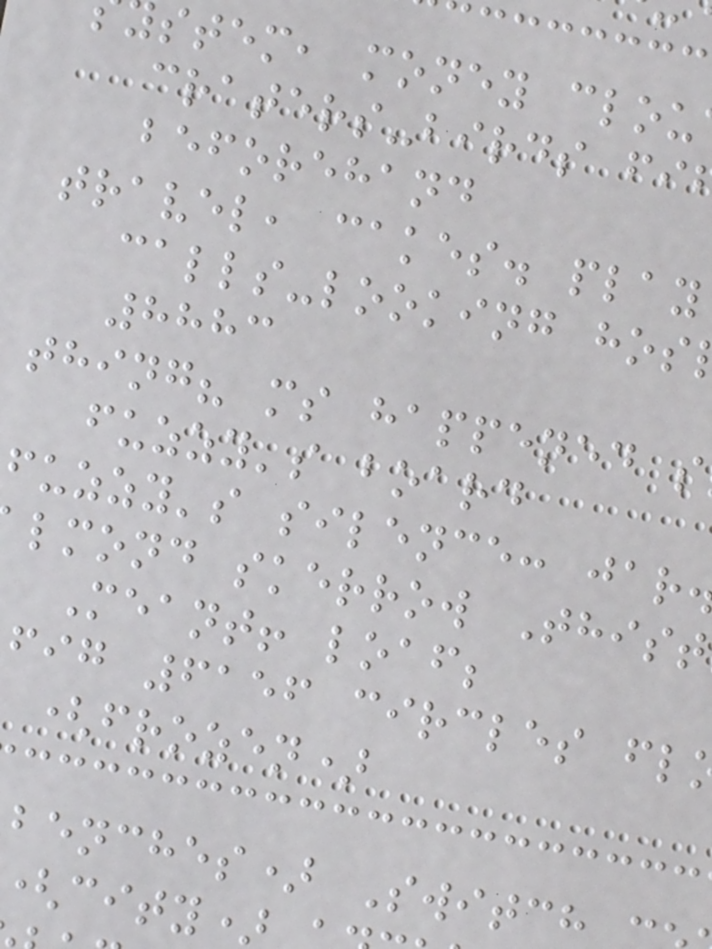stem, money clou
craters-birds fi
beforehand
travel, cakes. play
calls-looking hos
8883
thing? ms happened s
fuzzy's board
fuzzy's silence: jar
lmond skerrow Thist
Meant! loaf;
fig 6156 circles fl
(frozen)
benches) Switch
city)
